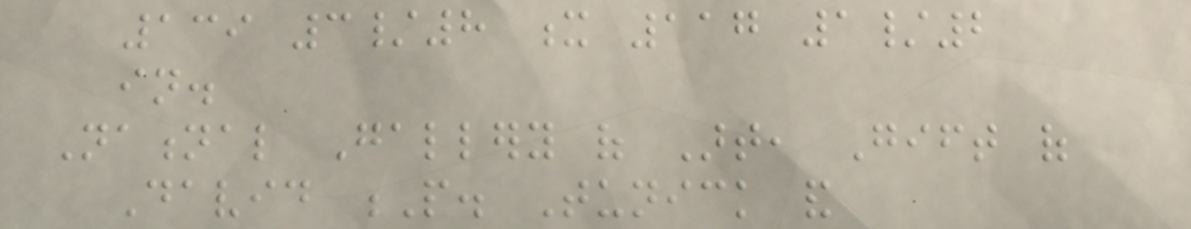139 3/8 x 117 1/2
in.
National Gallery of Art, Gift of
David P. Tunick and
